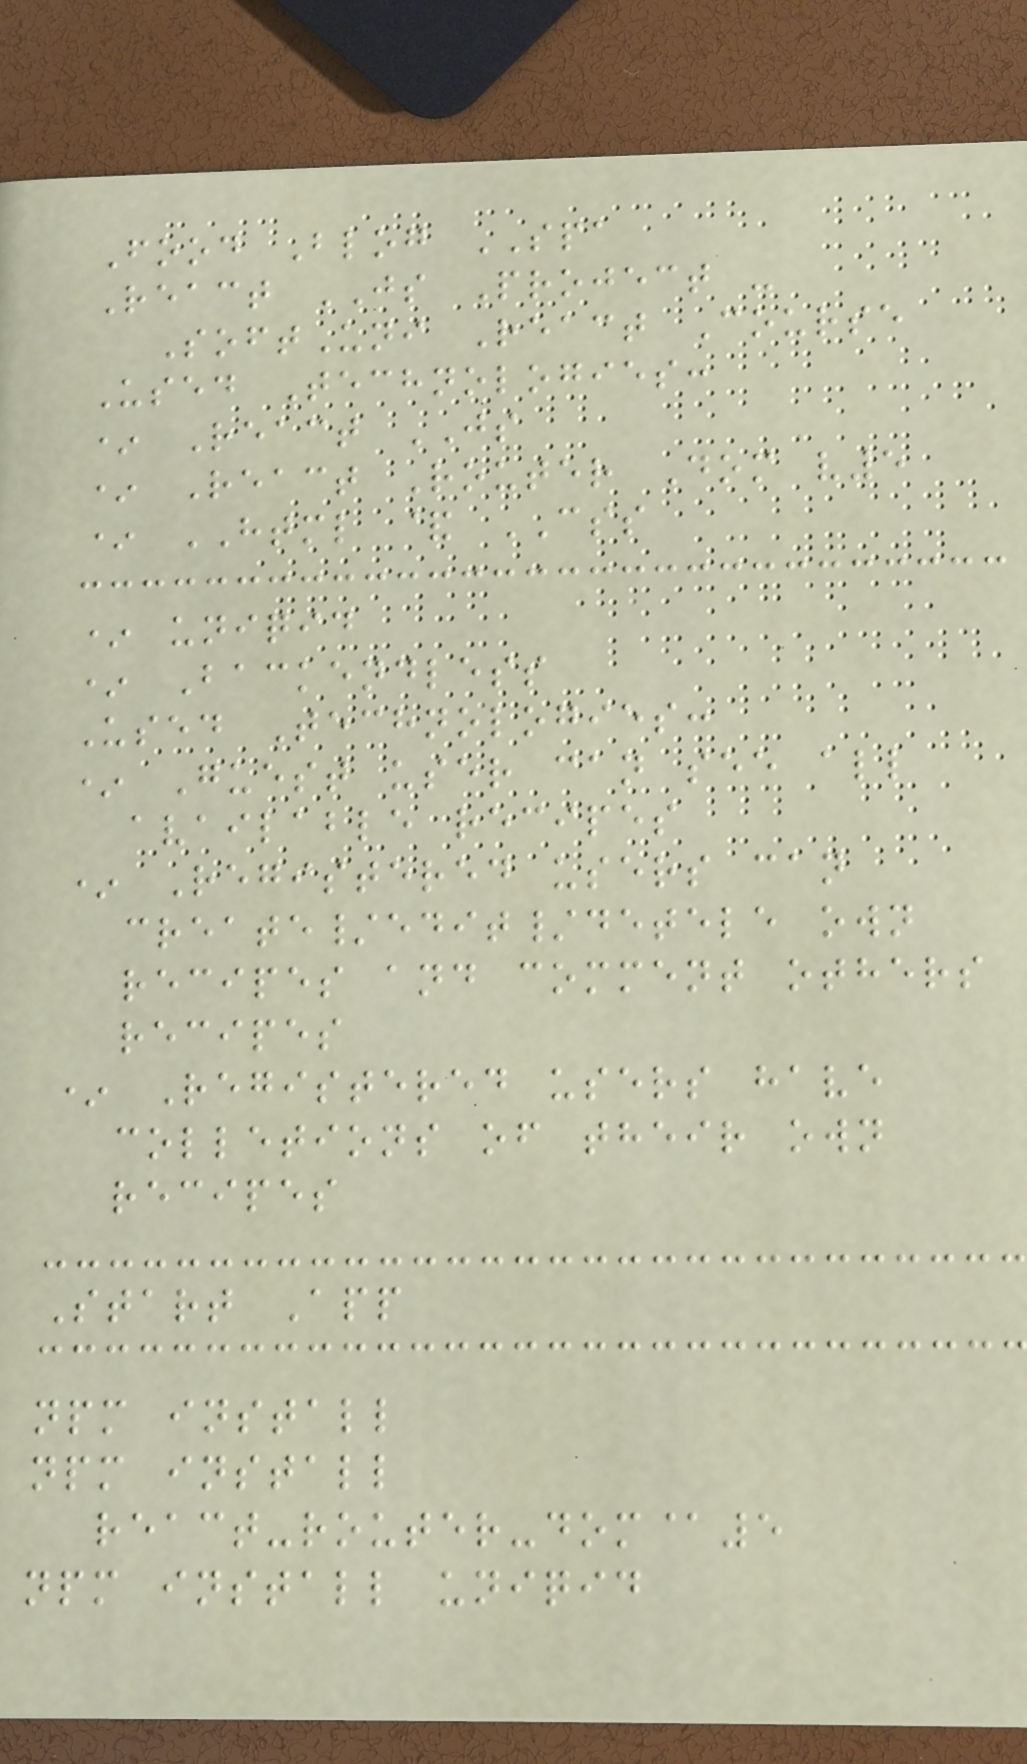Food Blog SPA
React JS Project -
SoftUni React Course
Used Technologies:
* React JS
* React Router Dom v5
* HTML & CSS
* uniqid
* Backendless
Used Technologies:
* Guest user can see all
available recipes
* Registered users can
create/edit/detele own
recipes and comment others
recipes
* Registered users have
colletions of their own
recipes
Start App
npm install
npm install
react-router-dom@5
npm install uniqid
